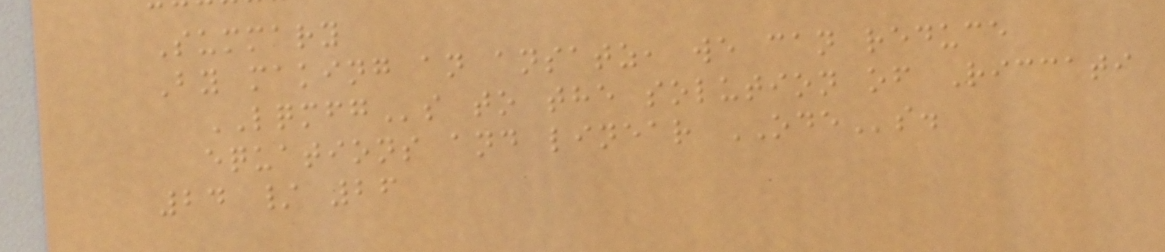Summary
By making an ansatz, we can reduce
LQMFGs to the solution of Riccati
equations and linear ODEs.
24 / 26
